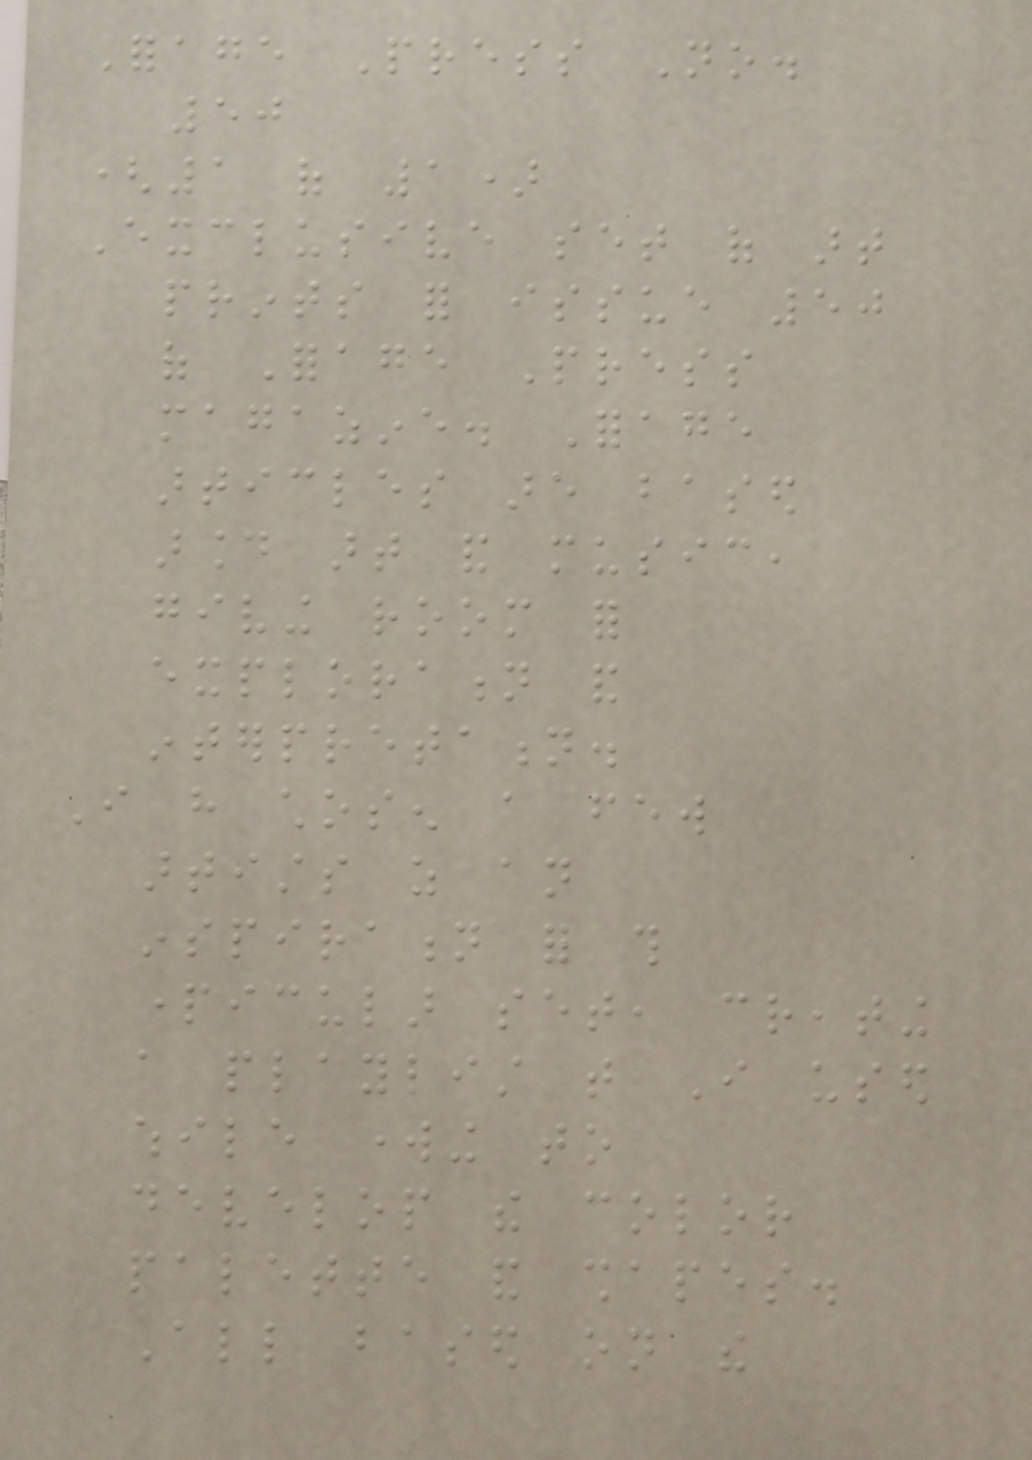Forage Press No.
50
(1 of 1)
Exclusive set of art
prints for issue 50
of Forage Press
magazine. Forage
articles are based
around art and music,
giving room for
exploration and
interpretation.
I have chosen a few
artists as an
inspiration for this
particular set, creating
a playlist that I used
while working to
develop the color
palette and shapes.
All based on the
